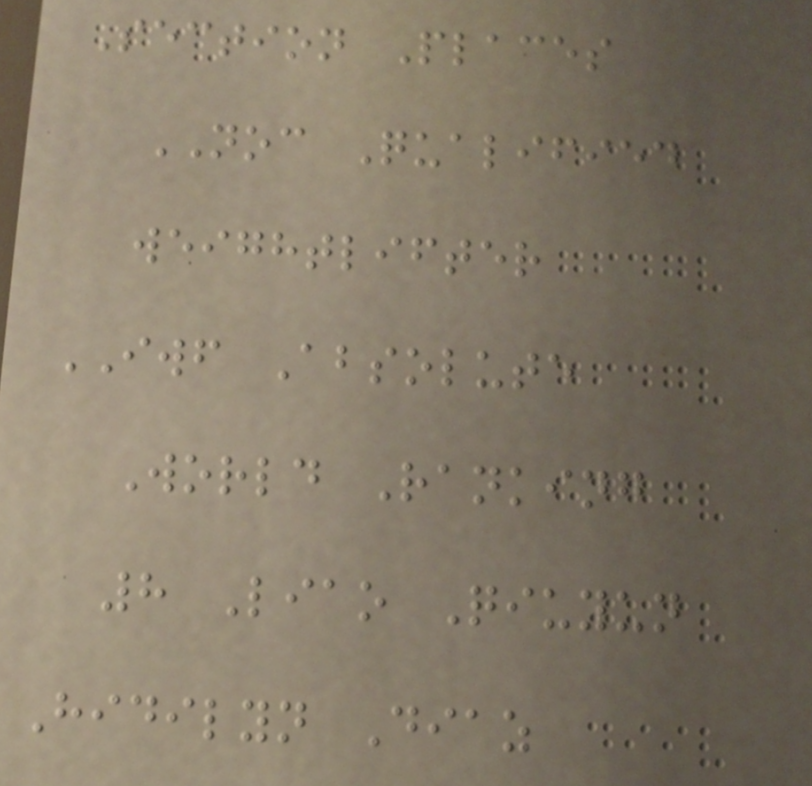Section Places
NOC Qualified
weightlifter
IWF Absolute
World Ranking
8 Liao Qiuyun
Hidilyn Diaz
